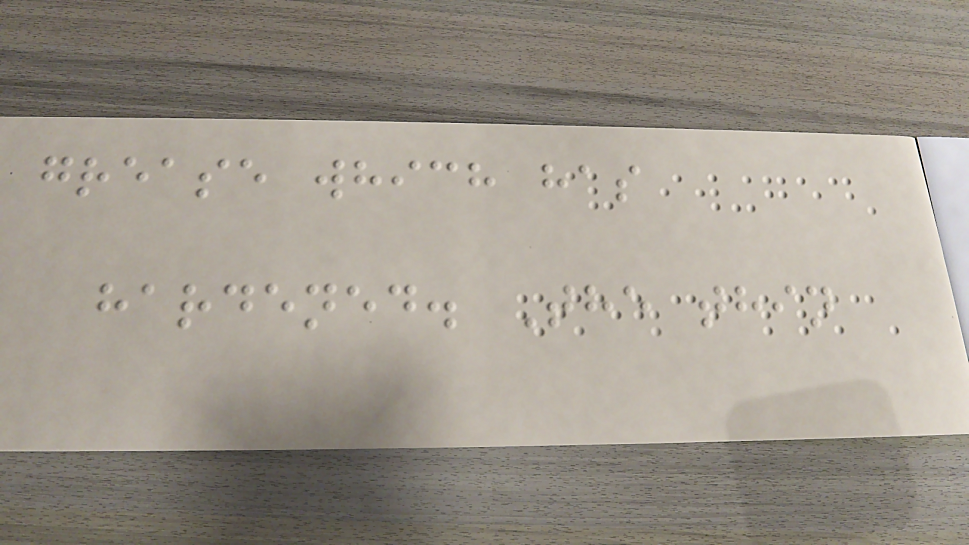grease which has
hardened. The thin
